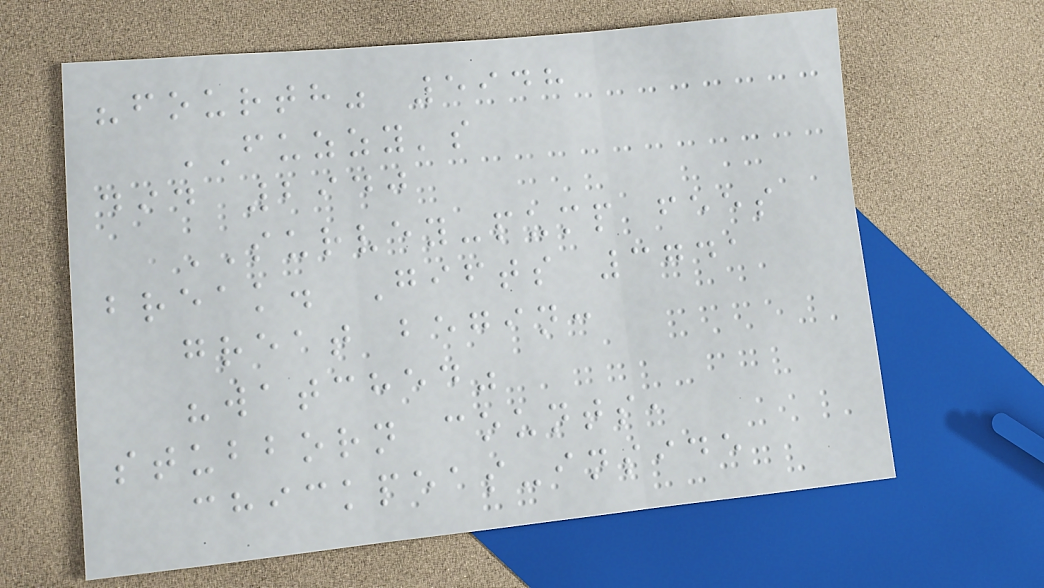"fourth" 5948
FUZZY's
did 2940
SURVEY-pump fees
break. Gifts 3741
great begin:
"watched"
stubborn counts,
chickpeas-inside
